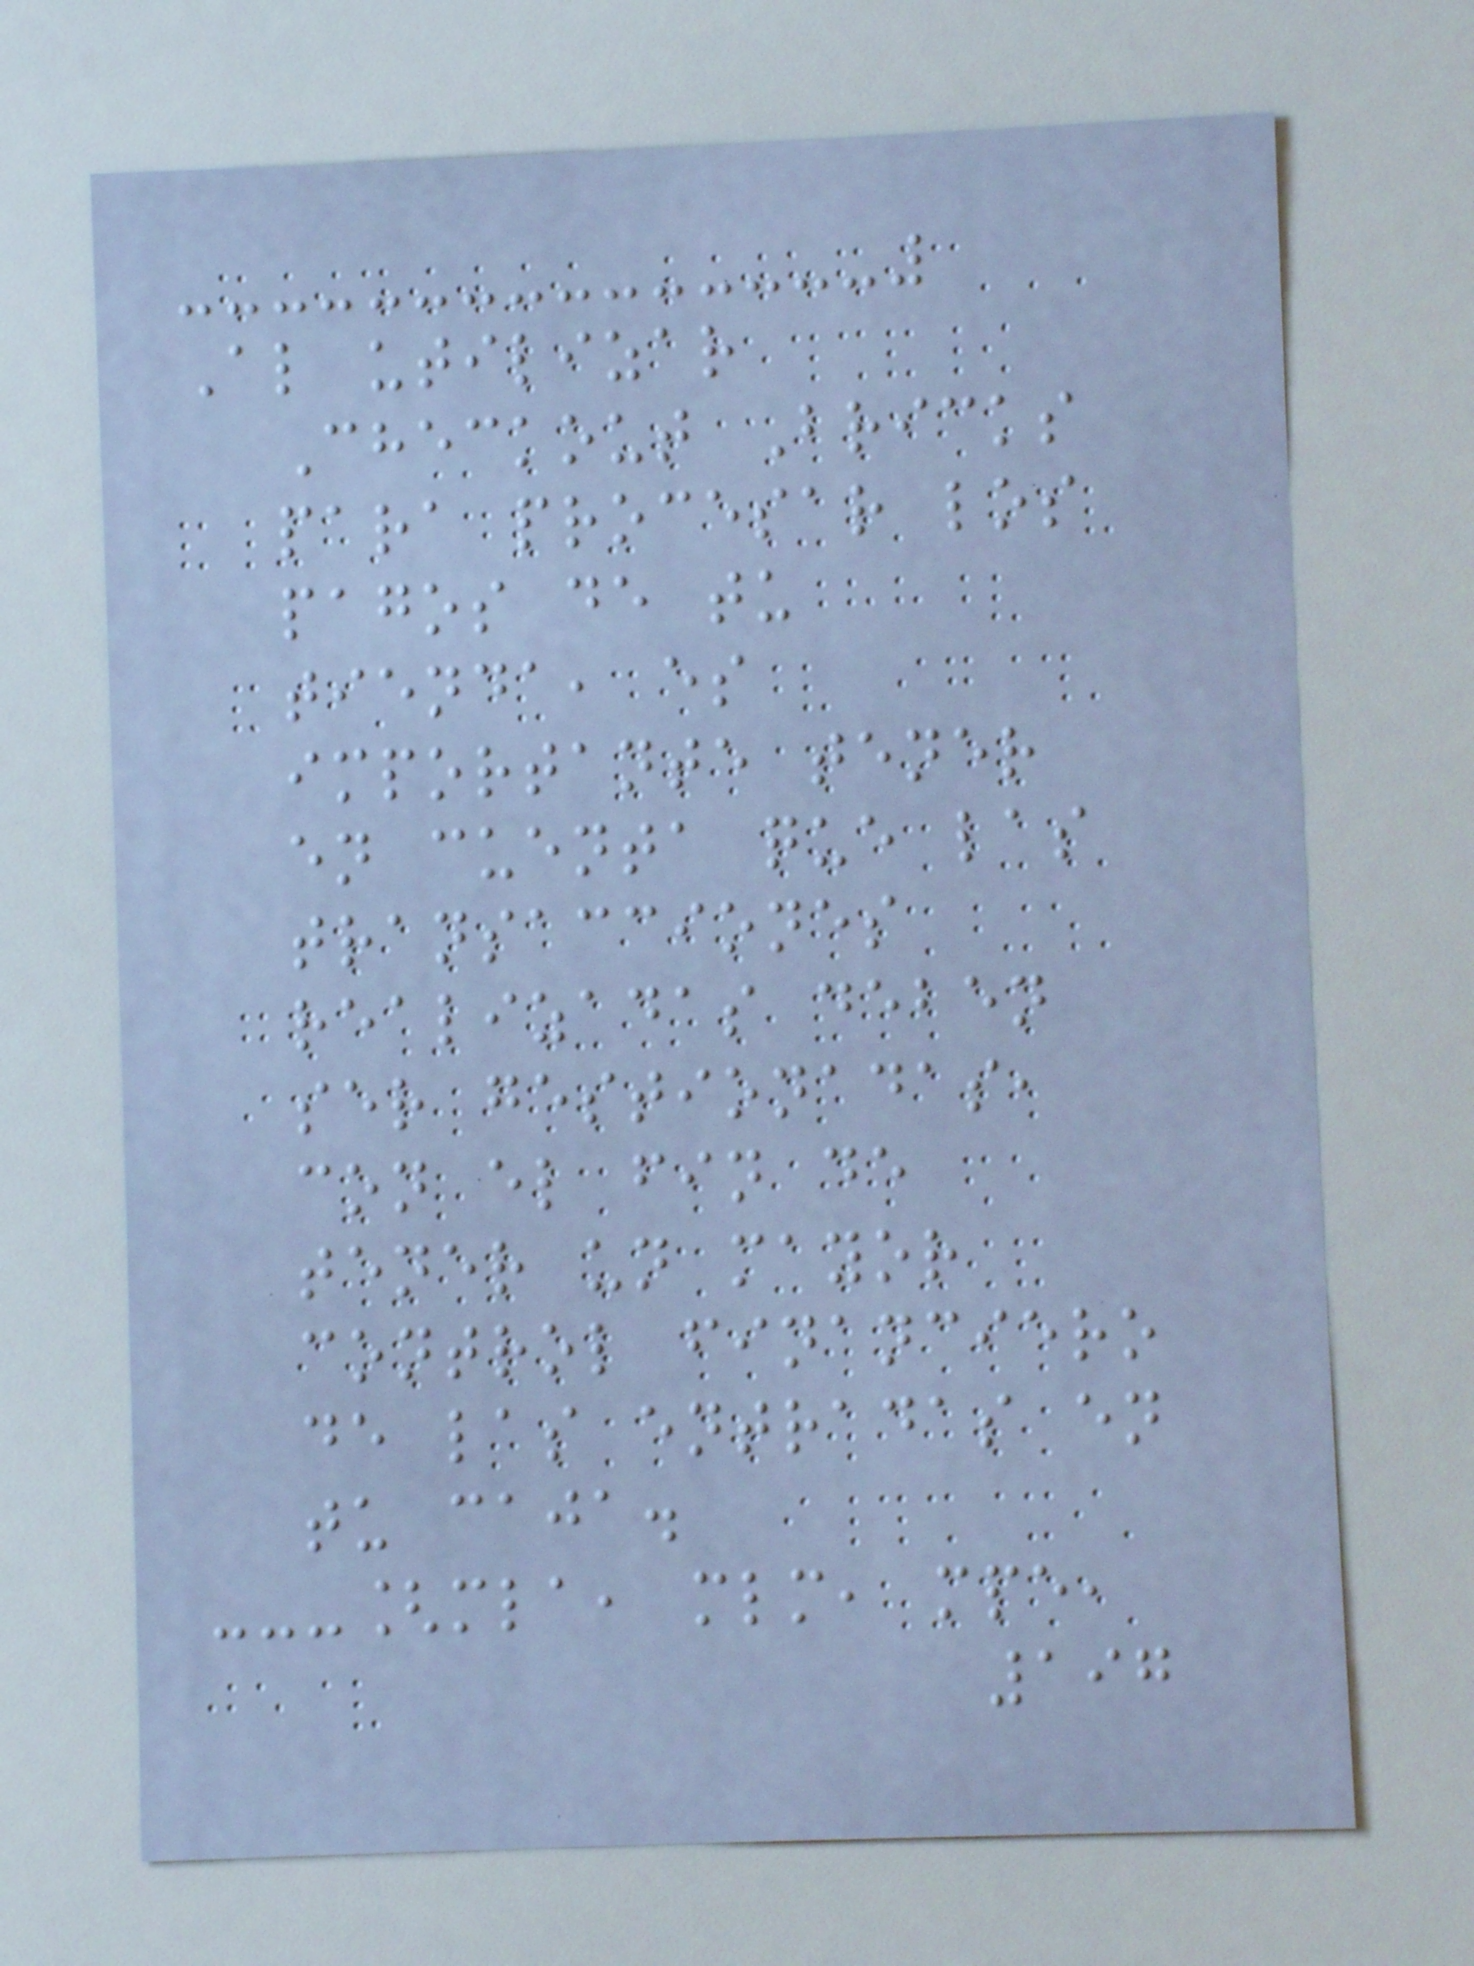Al utilizar
Checkout Bricks
para procesar los
pagos de tu
tienda, es
importante tener
en cuenta que las
transacciones
realizadas deben
ser gestionadas,
con el fin de
tener un mayor
control financiero
de las entradas en
tu caja.
---[mla, mlm, mpe,
197
